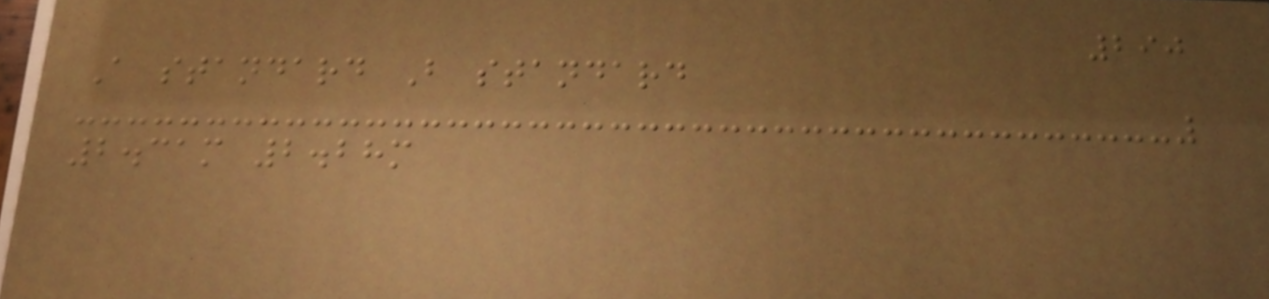290
A standard B standard
2.31m 2.28m
